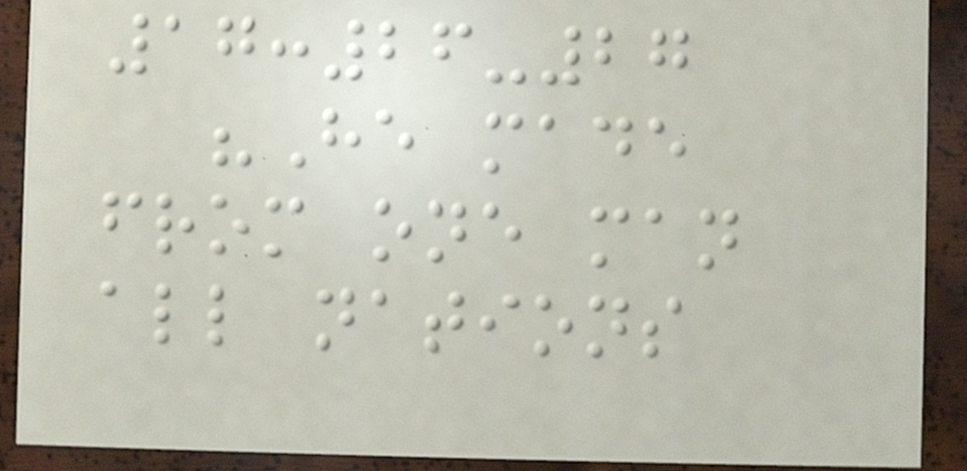17:26-27
"He made
from one man
all nations
